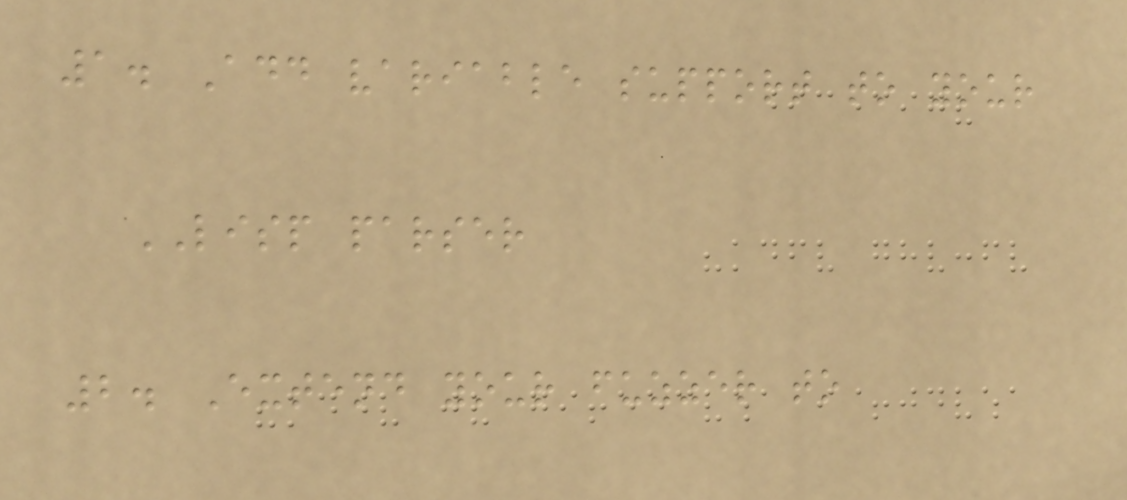1. Add variable support to your
LISP parser
2. Extend your fuzzer to
